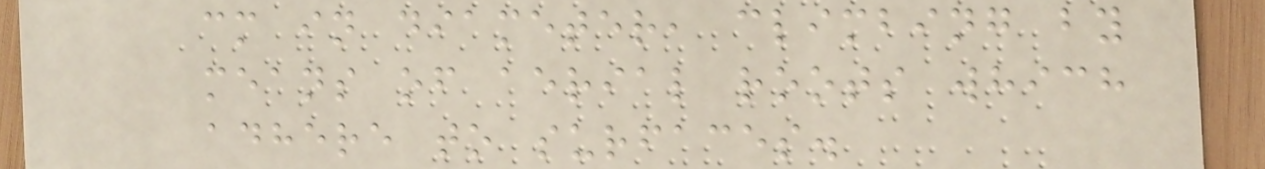cm in diameter, climbing by
means of aerial roots which
adhere to surfaces.
